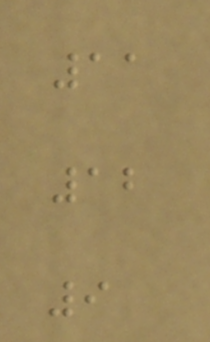11
12
9
